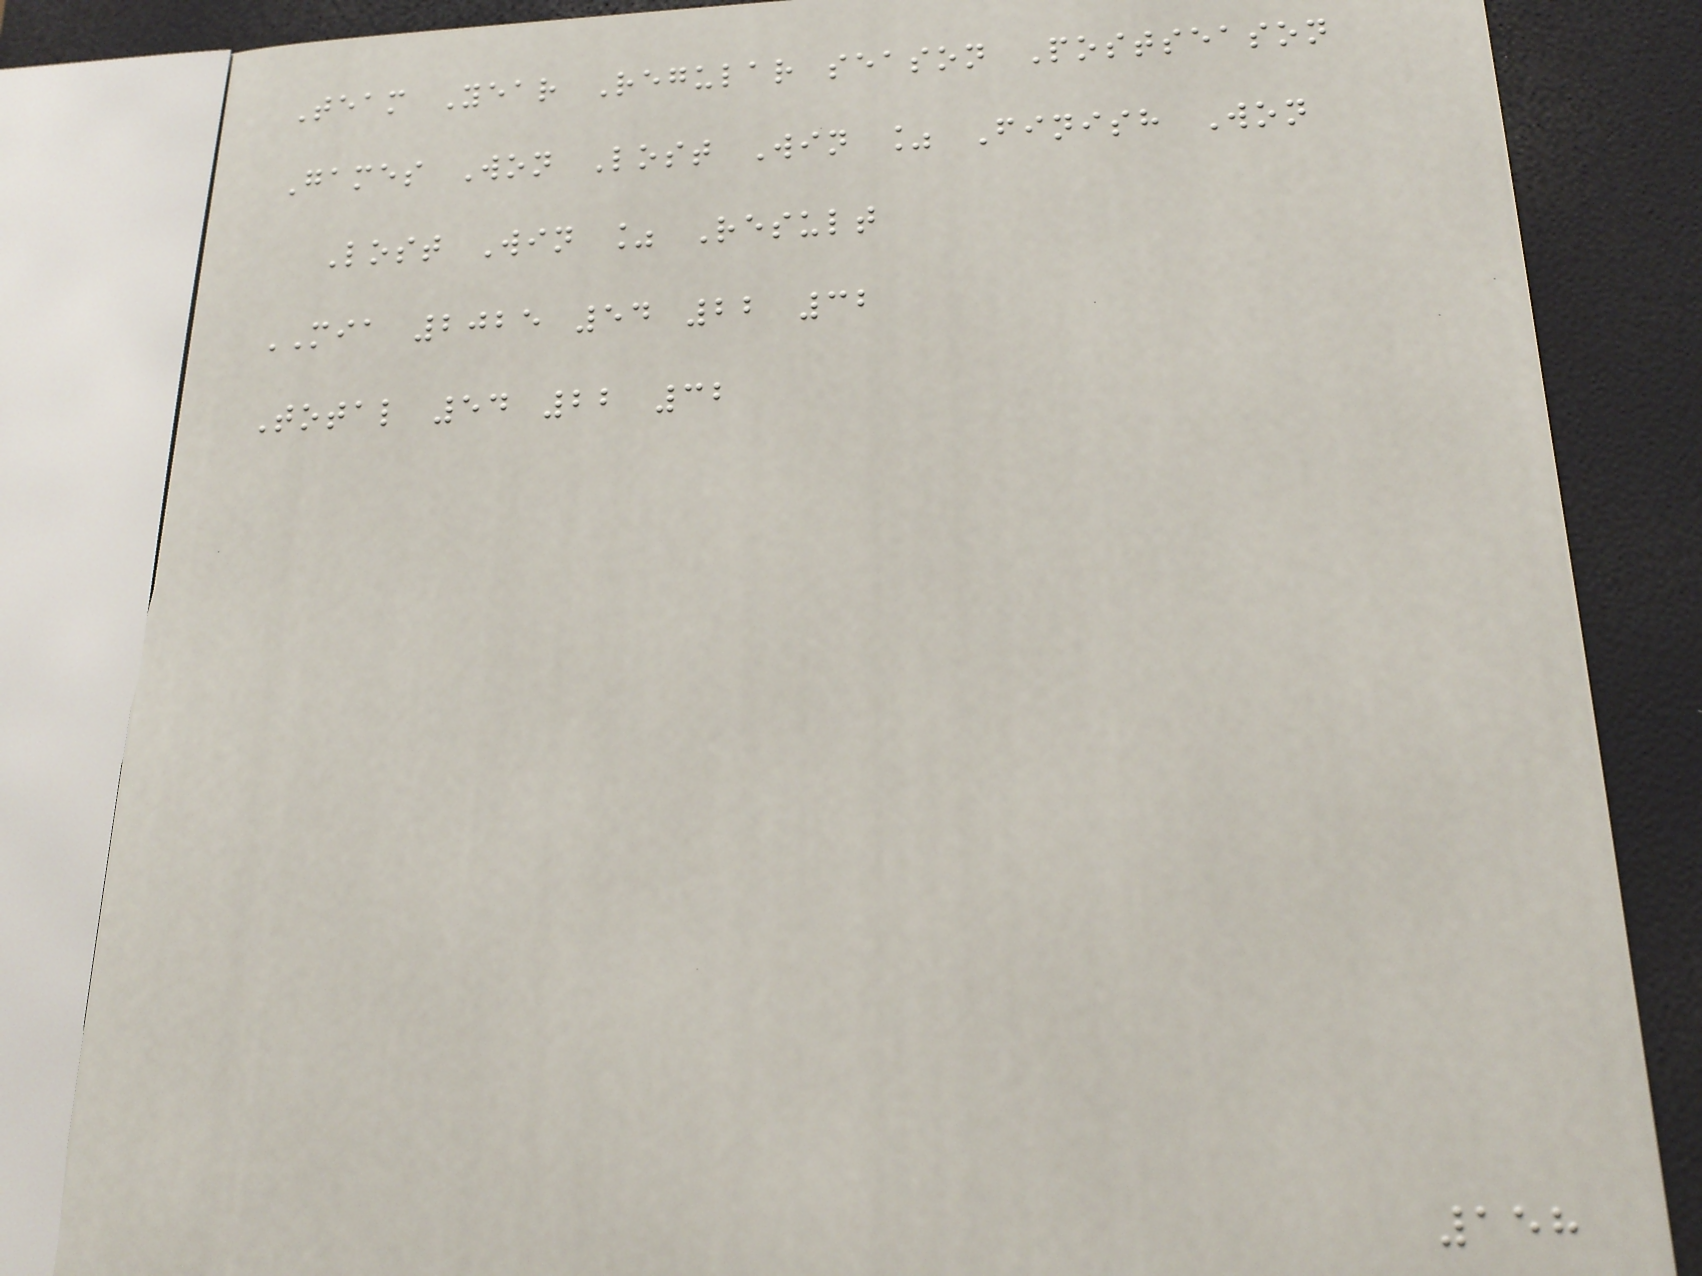Team Year Regular season Postseason
Games Won Lost Win % Finish Won
Lost Win % Result
MIA 2025 54 22 32
Total 54 22 32
158
